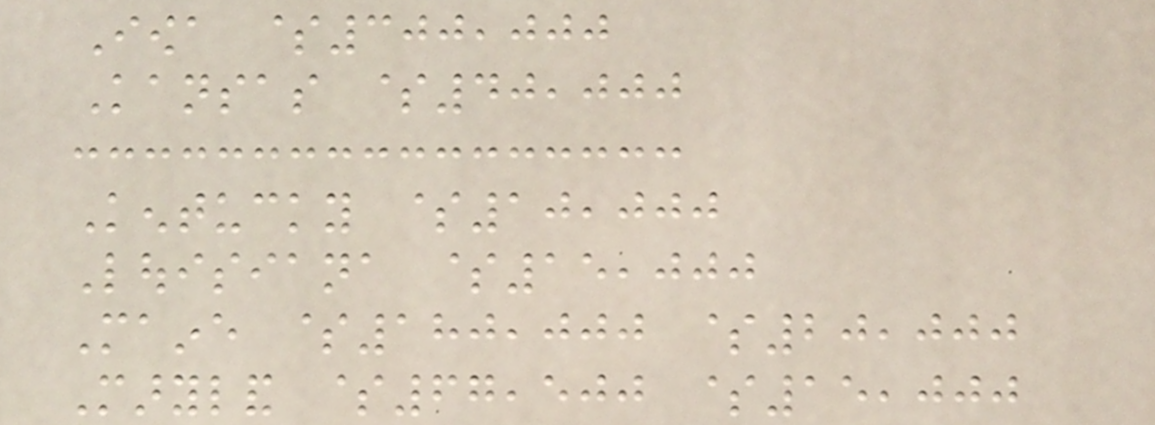Iowa $300,000
Kansas $40,000
Kentucky $10,000
Louisiana $15,000
Maine $180,000 $20,000
Maryland $67,500 $15,000
